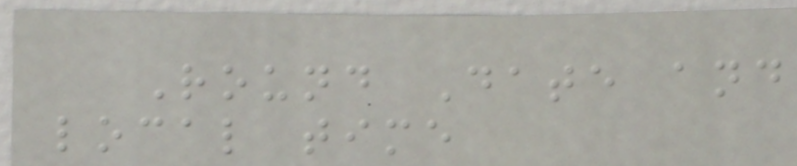Round Date and
local time
